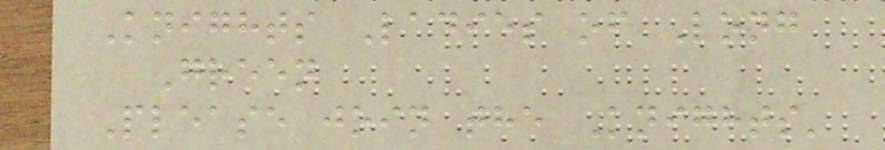Knights Ladies of Long
Green
Please join the Knights'
